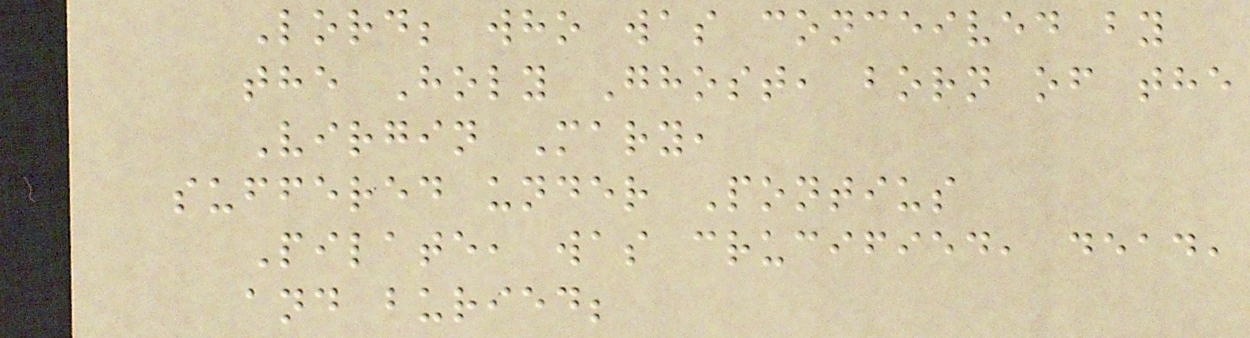Lord; who was conceived by
the Holy Ghost, born of the
Virgin Mary,
suffered under Pontius
Pilate, was crucified, dead,
and buried;
